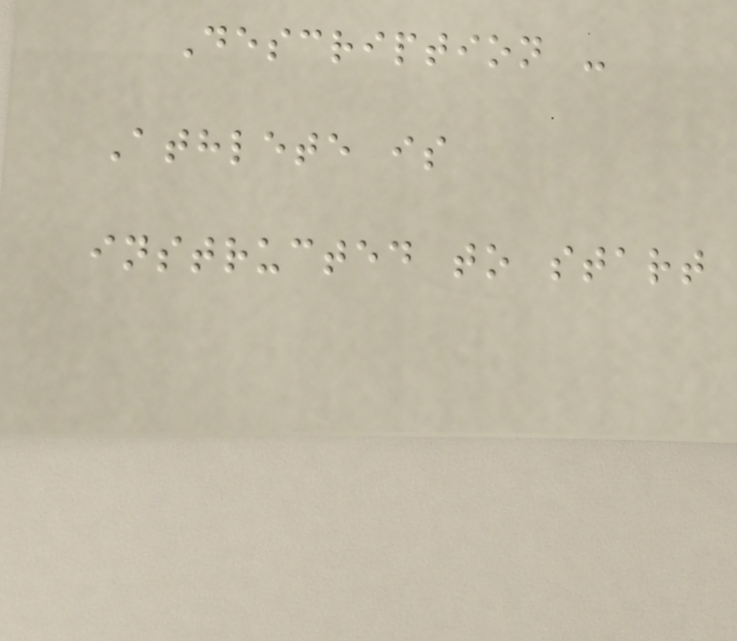Description -
Athlete is
instructed to start
